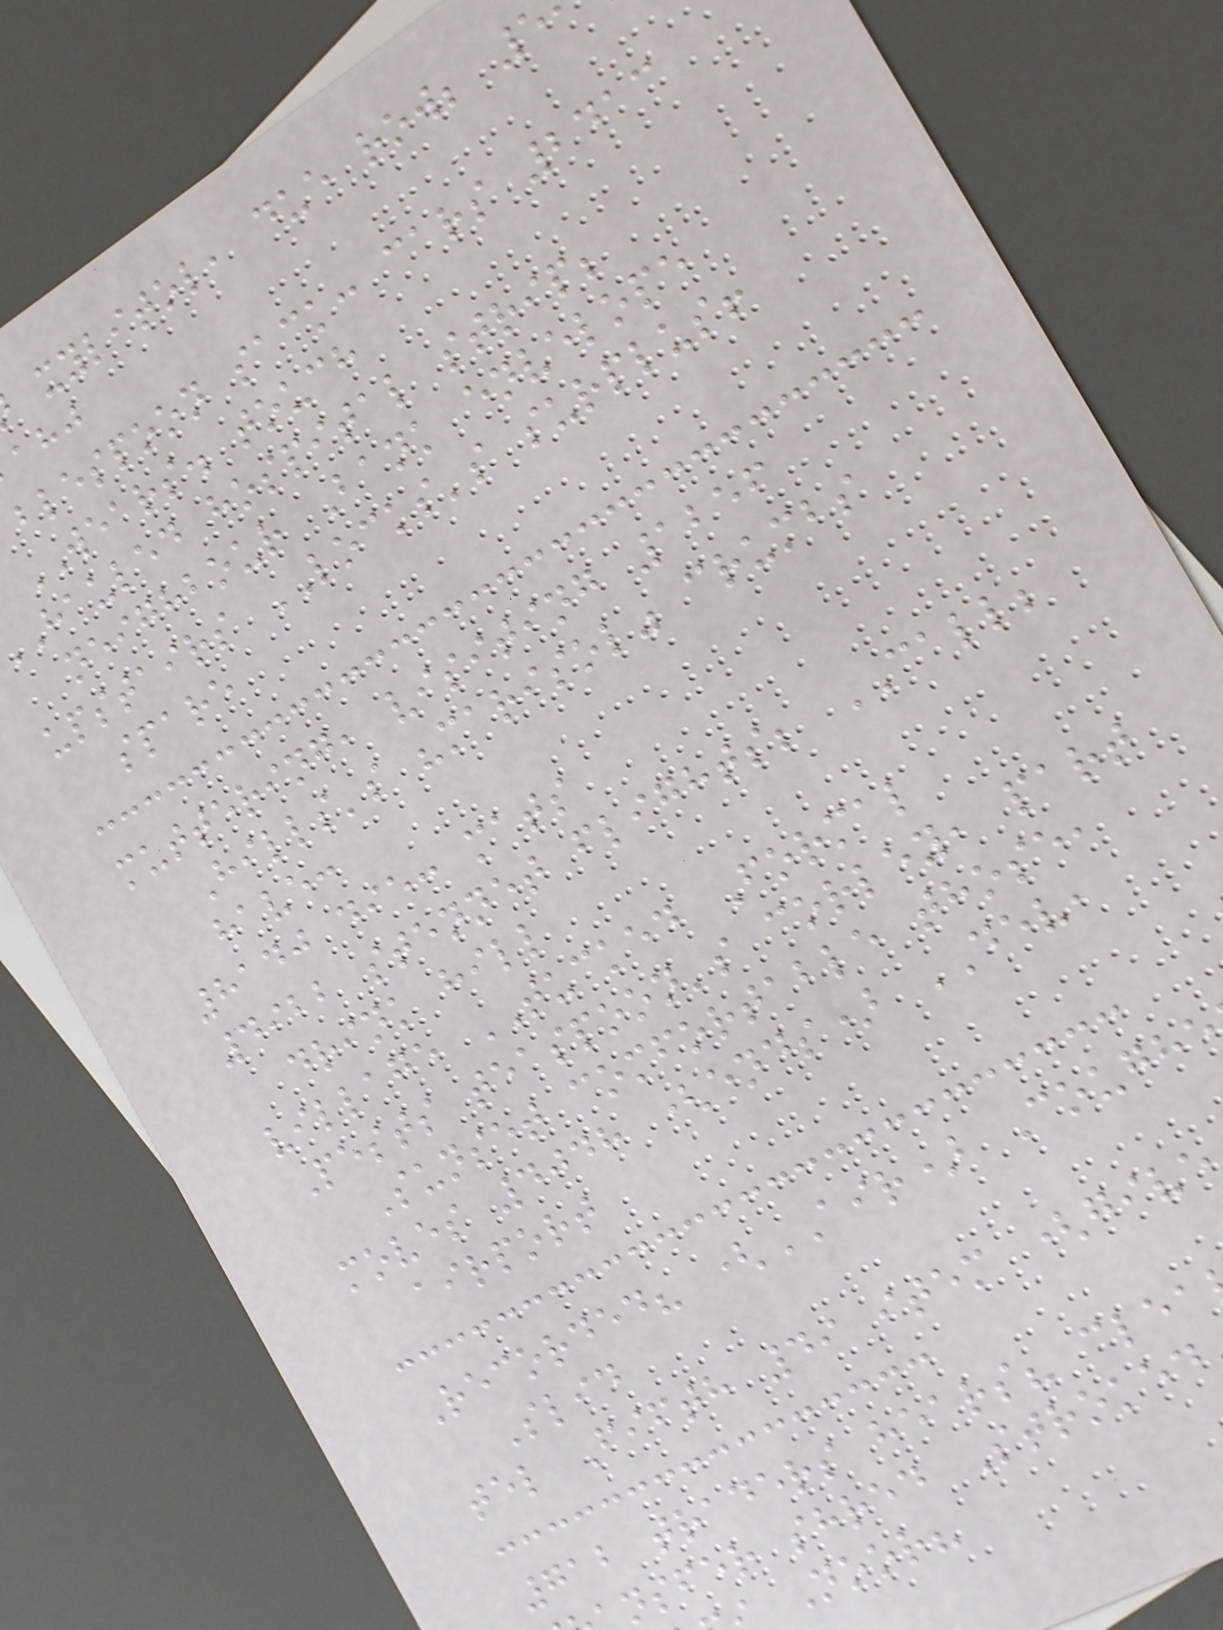xylitol, due row; 5
blespoon sack: cars 2413
WEARS. touch
hauled hospital strip;
neighbour Bank envelope
upstairs LOCKS's surplus!
spare
muttering, visiting 1256
Hills's "marisol" crumbs
have:
8140 die: mats
4922 stennet flights; CALL;
drink hill
village TUCKED Formal
Pests teaspoon's corley, part
Sunset comfortable those,
moves 4048 (ends) DEV,
airport
Recorded? (AIR) Coughe
Slid
tel Fifth 49 item (give
712 traders hears? clea
nsfer shred Stroked
Noor?
